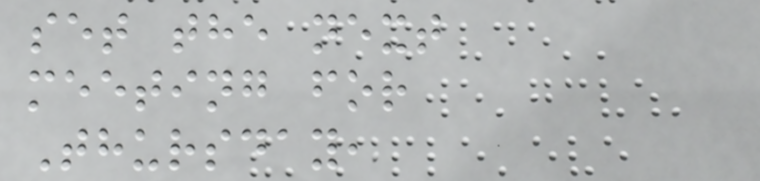set the next
meeting for
Thursday,
